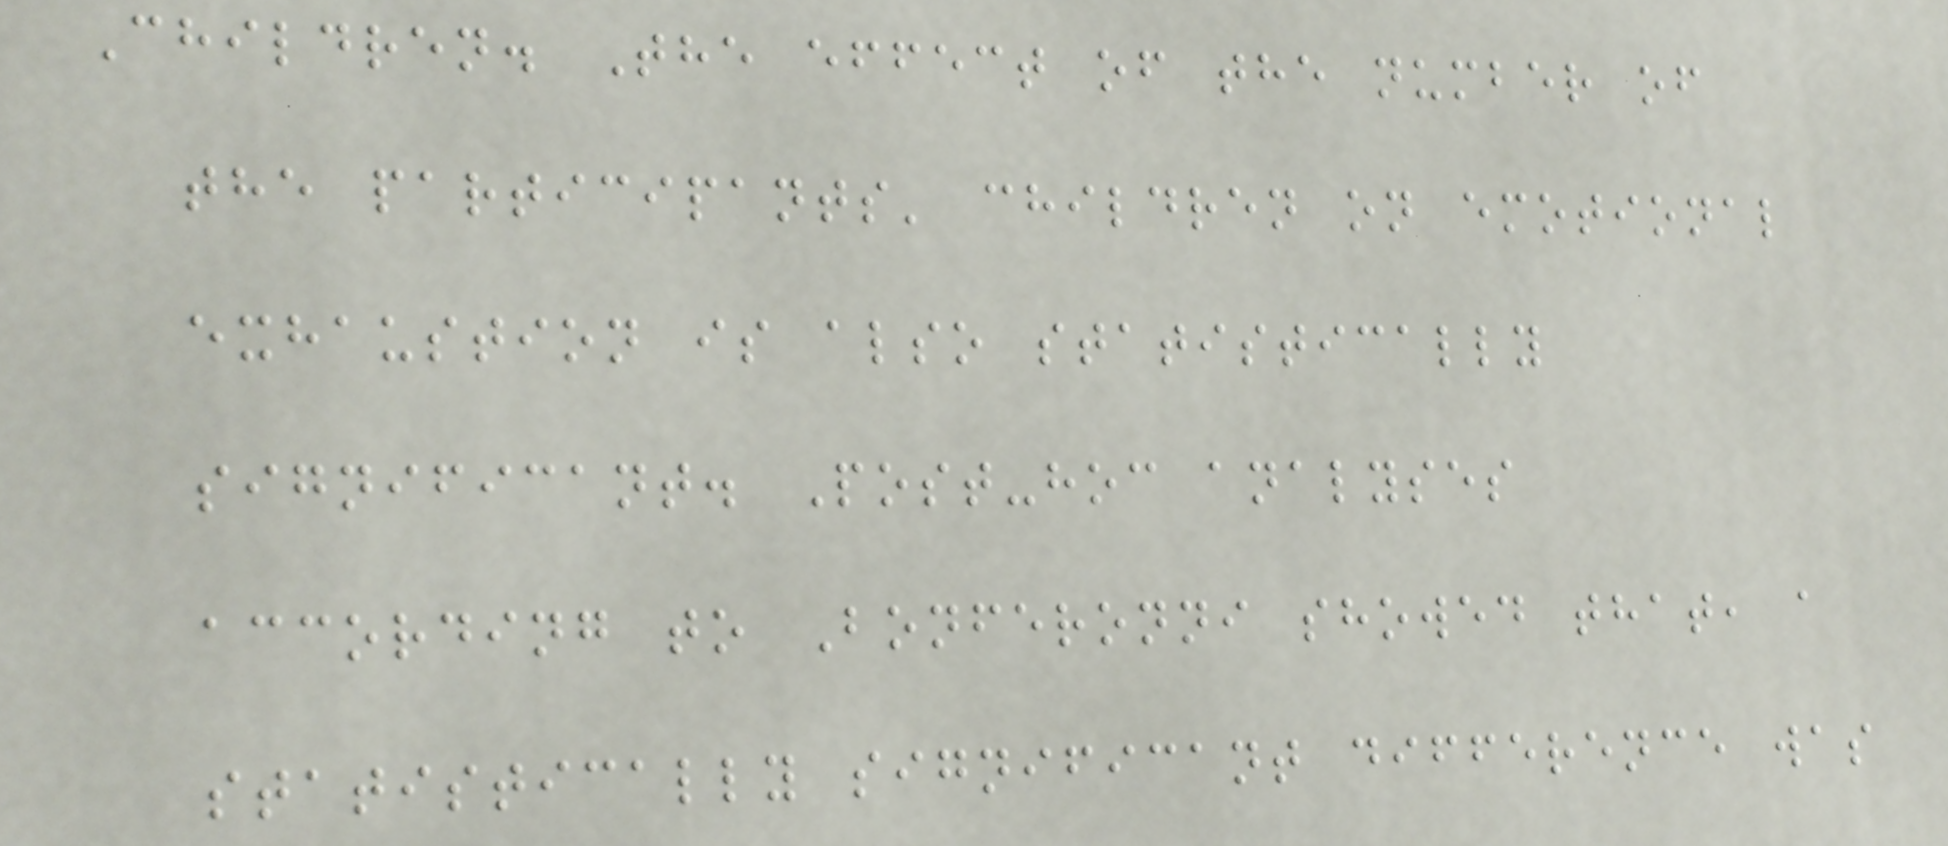Children. The effect of the number of
the participants' children on emotional
exhaustion is also statistically
significant. Post-hoc analyses
according to Bonferonni showed that, a
statistically significant difference was
